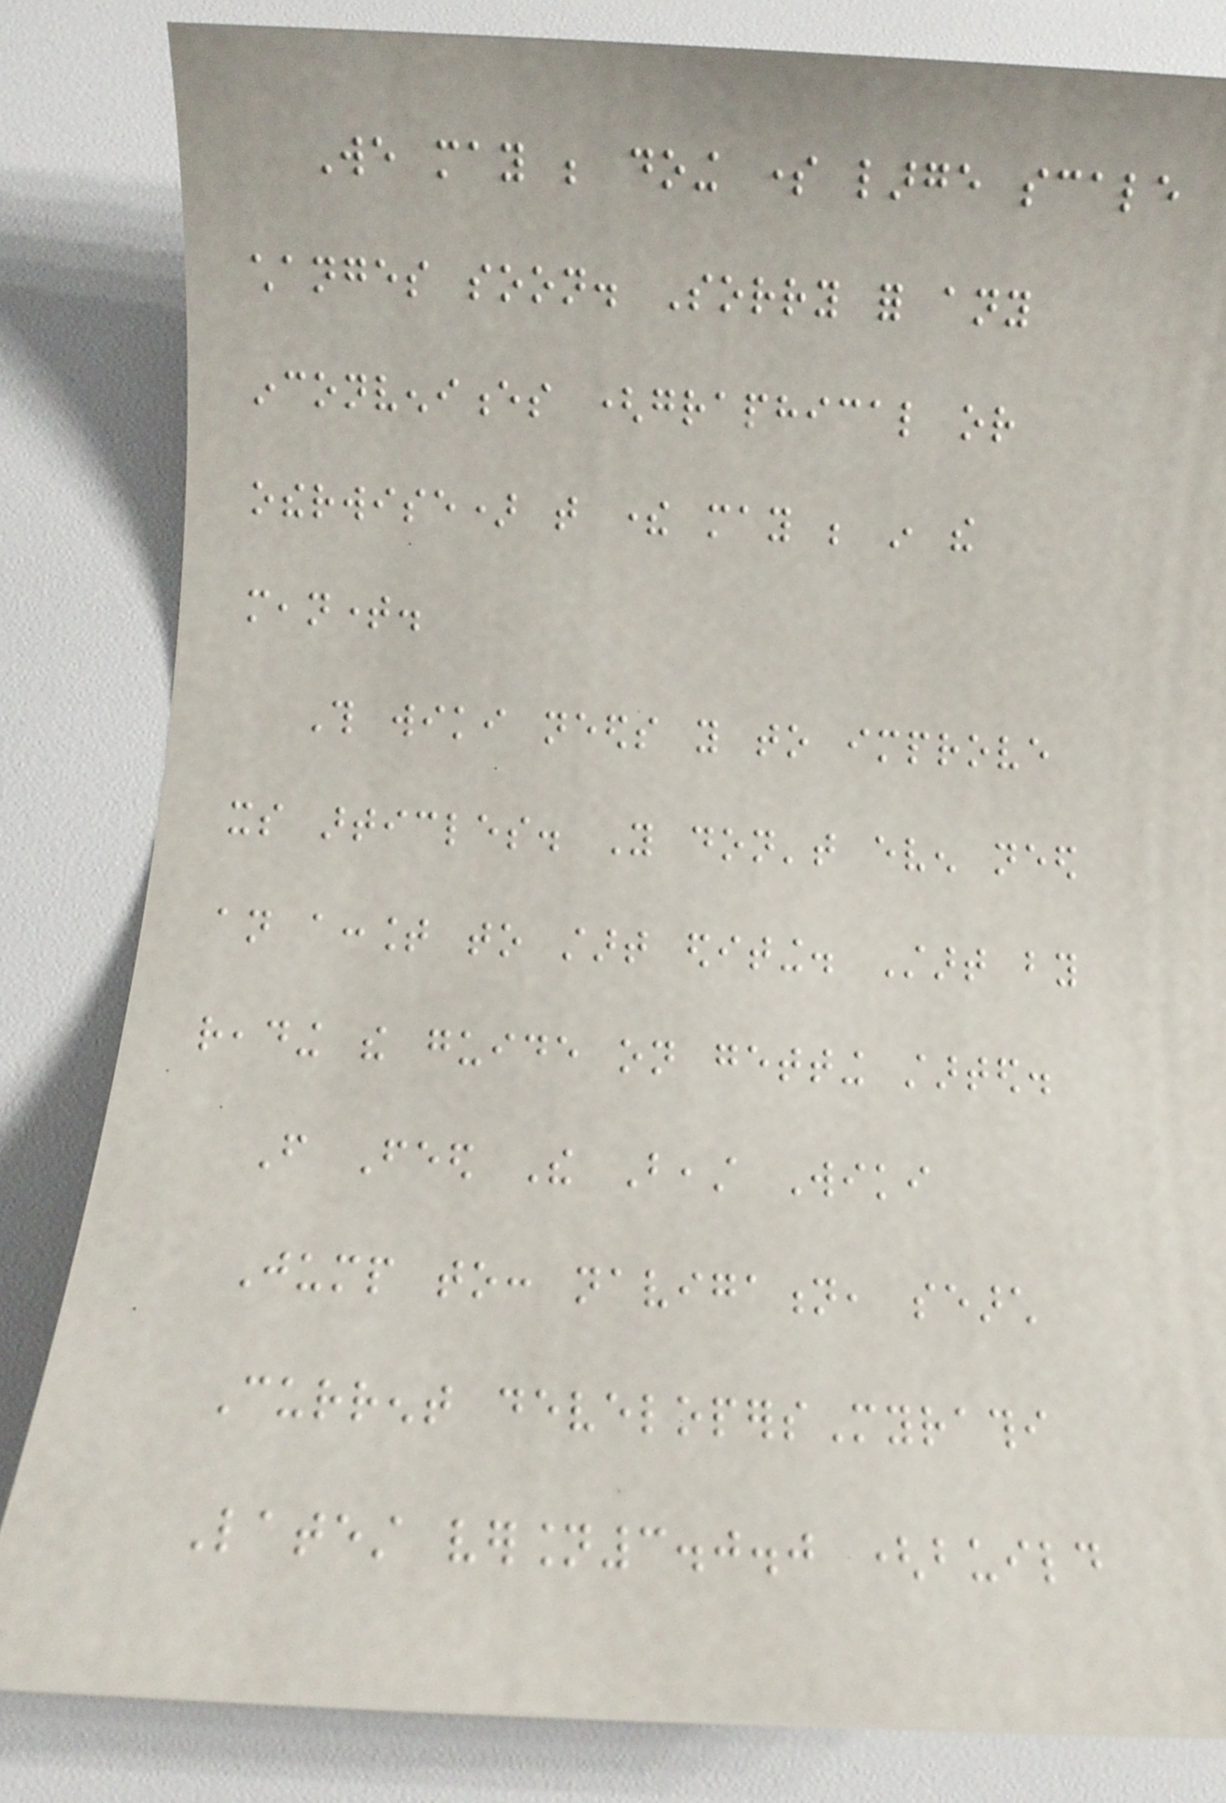We may be doing some large scale
changes soon. Sorry for any
inconveniences (graphical or
otherwise) that there may be in the
meantime.
This wiki needs you to improve
its articles. You don't even need
an account to start editing. Start by
reading the guide on getting started.
From Feed The Beast Wiki
Jump to: navigation, search
Current developersMyrathi
Latest version3.0.0 (build
